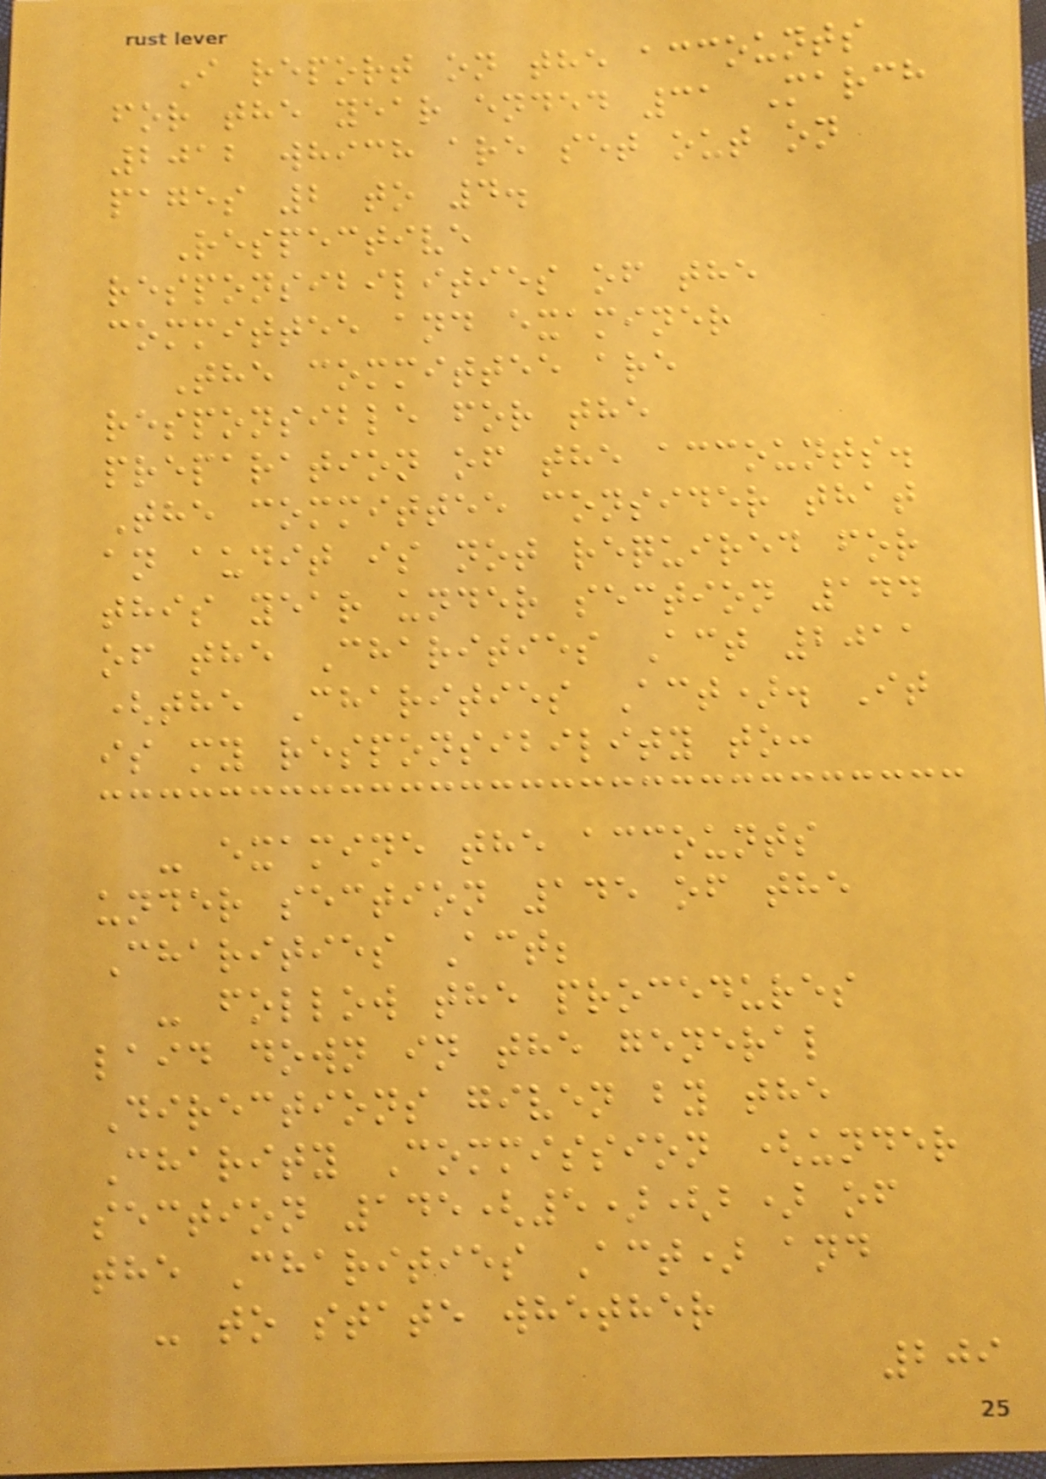I report on the accounts
for the year ended 31 March
2012 which are set out on
pages 2 to 4.
Respective
responsibilities of the
committee and examiner
The committee are
responsible for the
preparation of the accounts.
The committee consider that
an audit is not required for
this year under section 144
of the Charities Act 2011
(the Charities Act). It
is my responsibility to:
- examine the accounts
under section 145 of the
Charities Act;
- follow the procedures
laid down in the general
Directions given by the
Charity Commission (under
section 145(5)(b) of
the Charities Act) and
- to state whether
209
